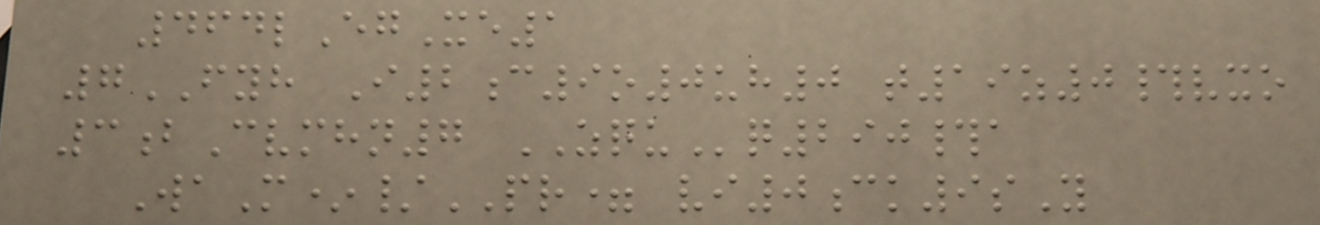464lEgXe1
7FYH I2c9o0uh0 t19z0#vxo
3bCvmhn7 ZQUq290#a
WaM*/PR= vi0ck9sY
